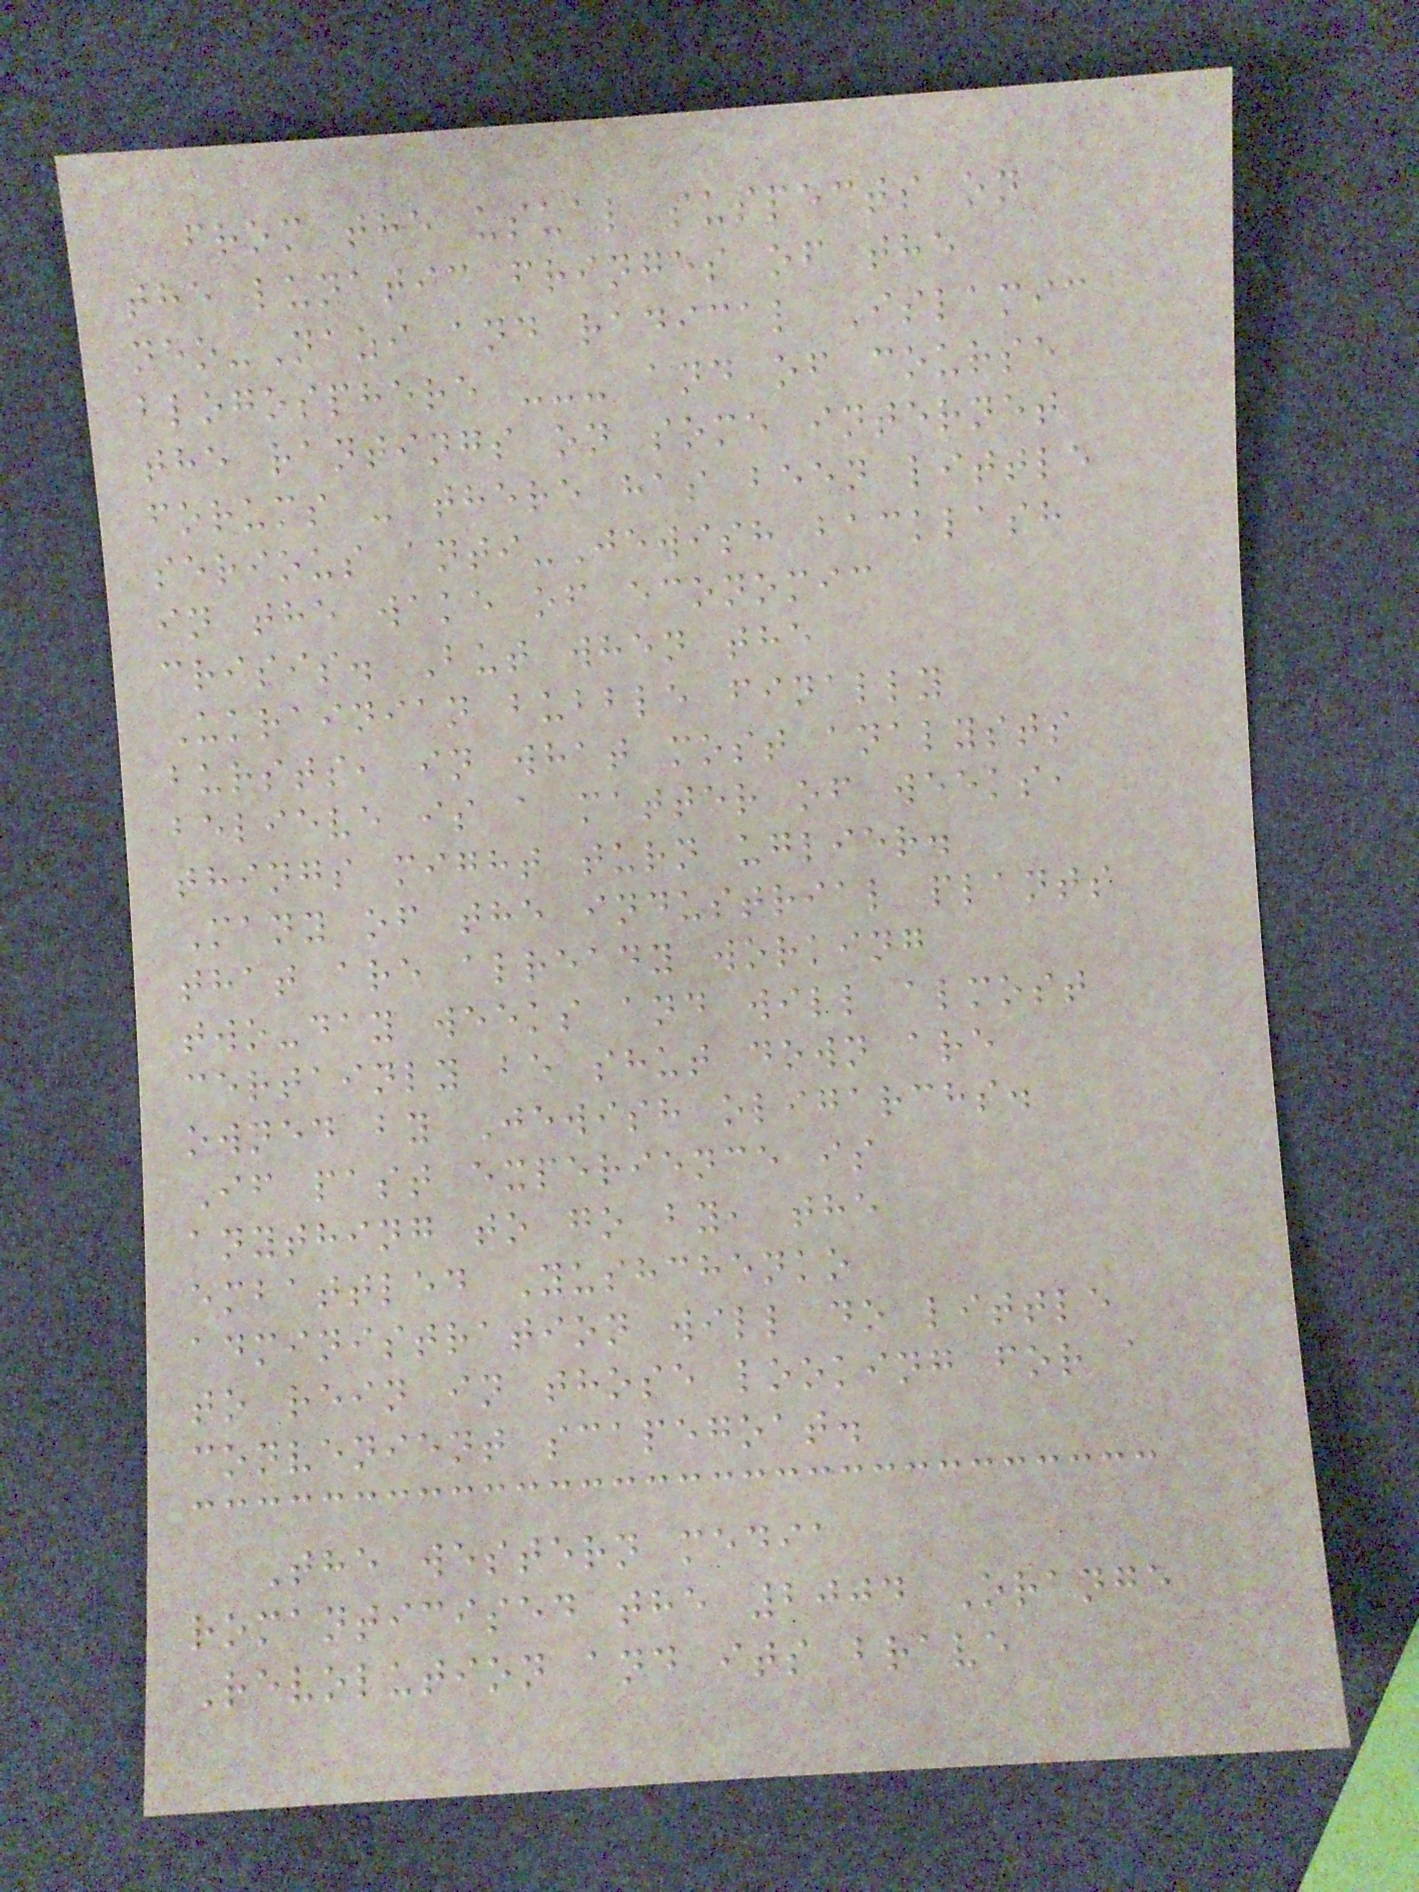from the usual suspects on
the lunatic fringes of the
neo-Nazi and radical Islamic
blogosphere --- and of course
the rantings on some internet
forums - there has been little
serious anti-Jewish backlash
in the wake of economic
crisis. But when the
Ukrainian bubble finally
bursts, in what most analysts
believe is a matter of weeks,
things might turn uglier.
Many of the industrial plants
that are already working
two-day weeks and will almost
certainly be shut down are
owned by Jewish oligarchs.
If past experience is
anything to go by, the
embattled Yushchenko
administration will do little
to rein in those looking for a
convenient scapegoat.
The western media
romanticised the 2004 Orange
Revolution and its brave
